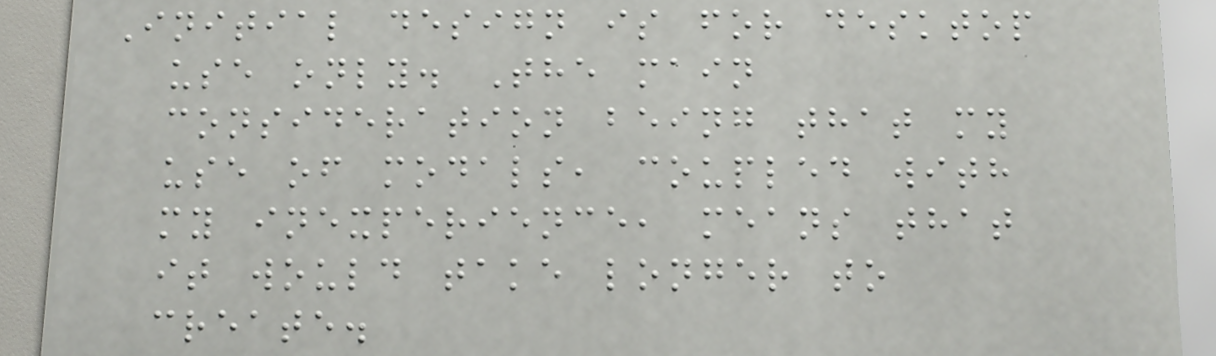Initial design is for desktop
use only. The main
consideration being that my
use of modals, coupled with
my inexperience, means that
it would take longer to
create.
